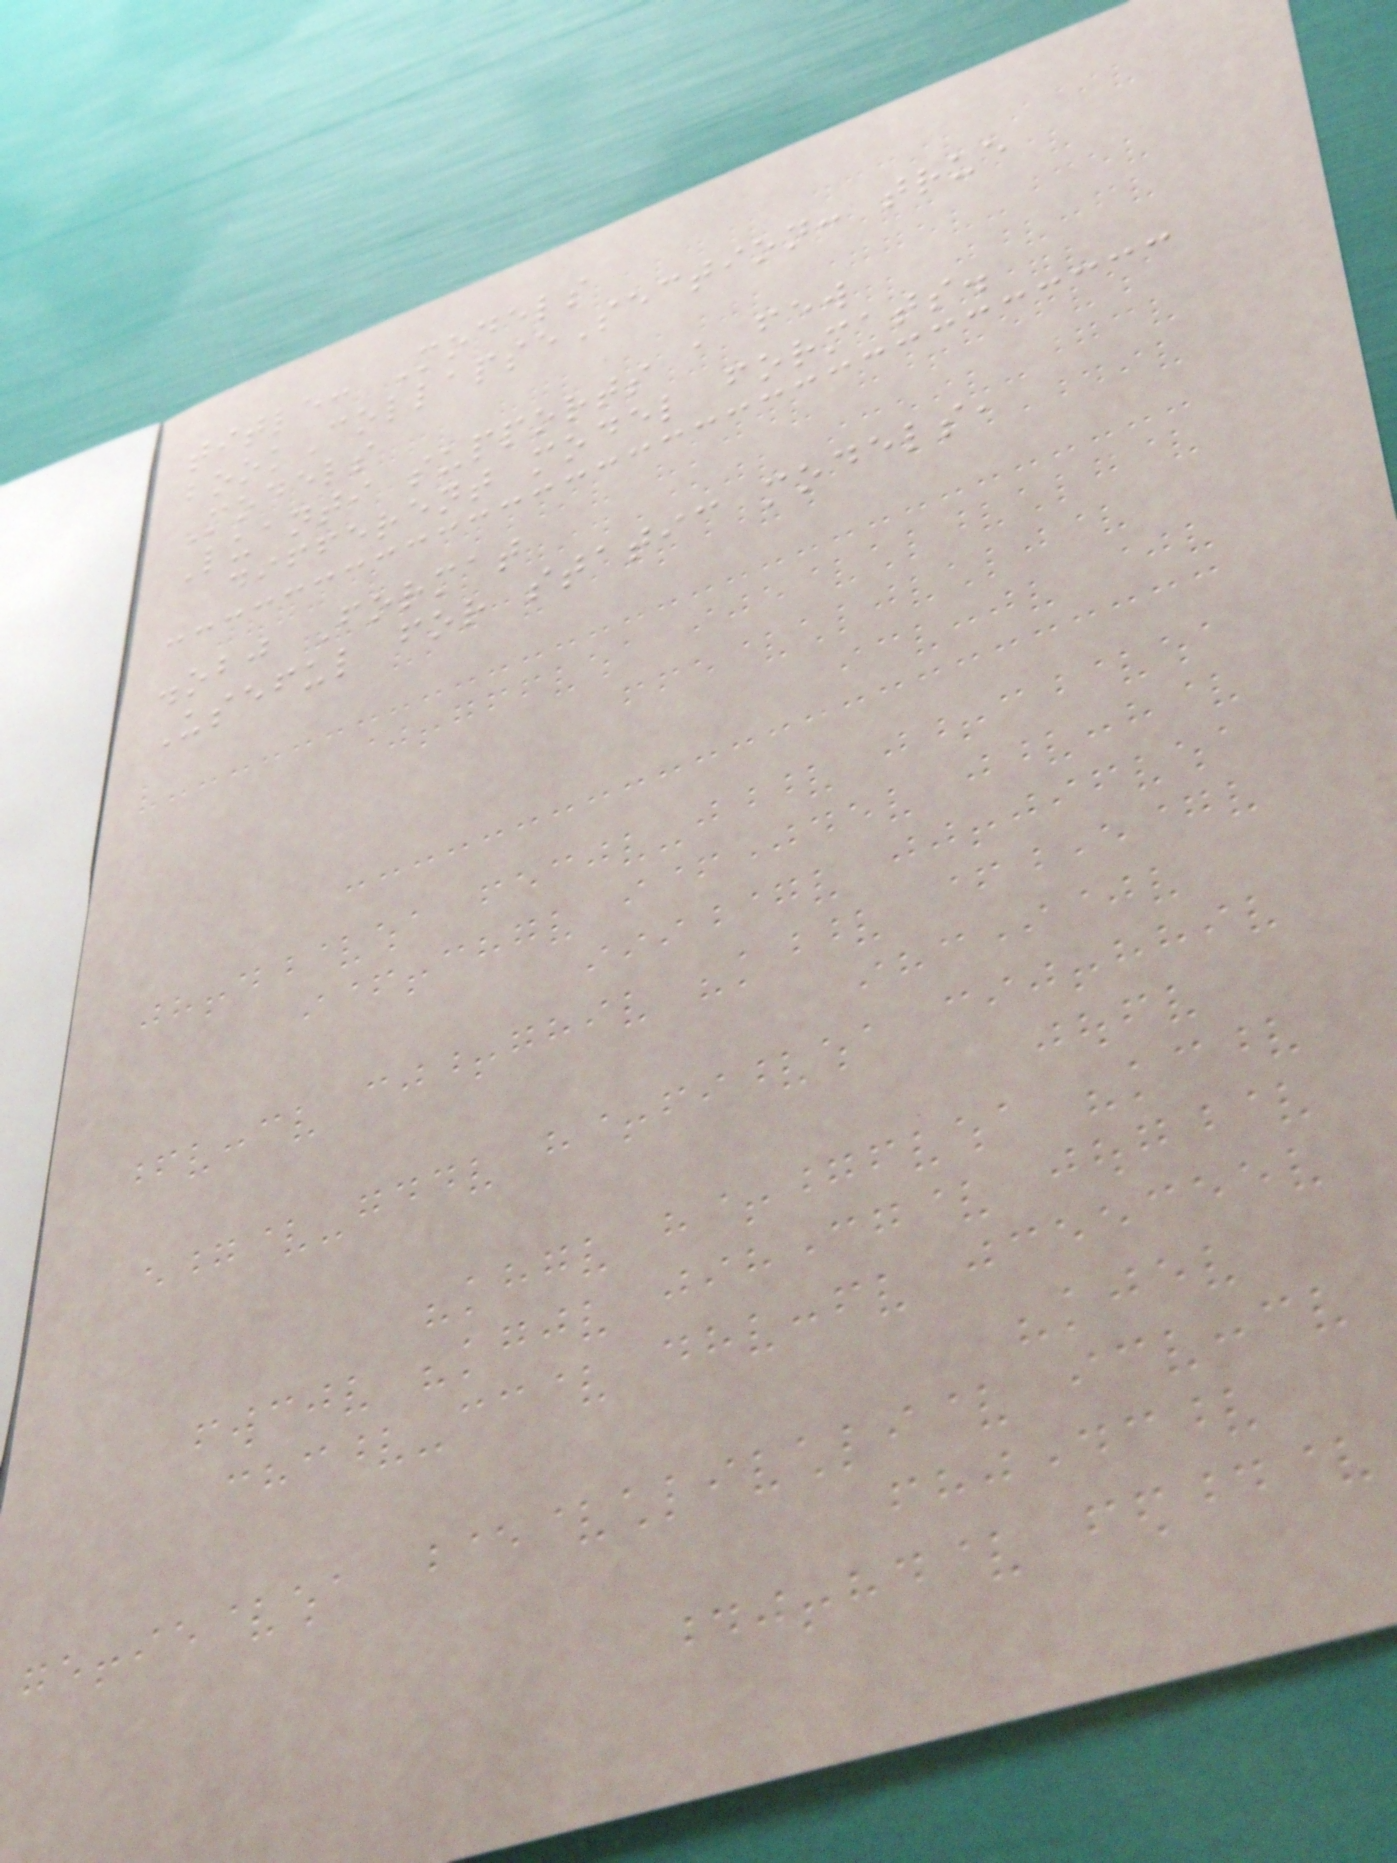title: Models
bookCollapseSection: true
Models
Luanti supports a few
different model formats.
.obj Format
Useful for static models,
